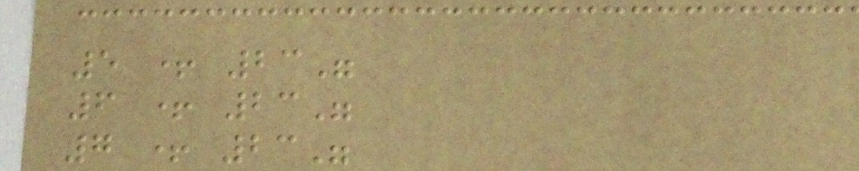5 + 23"
6 + 23"
7 + 23"
